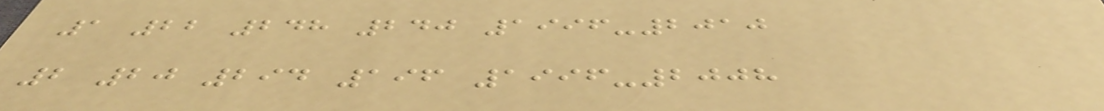1 22 248 240 1996-2010
2 20 294 196 1996-2008
